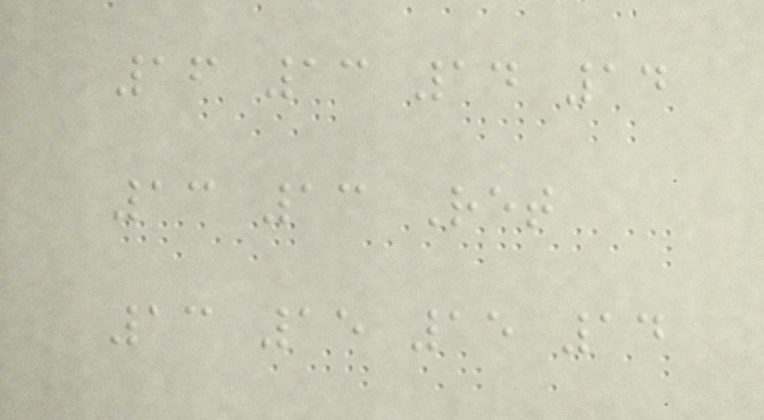16 13 14 14
13 13 Ret
13 15 15 14
